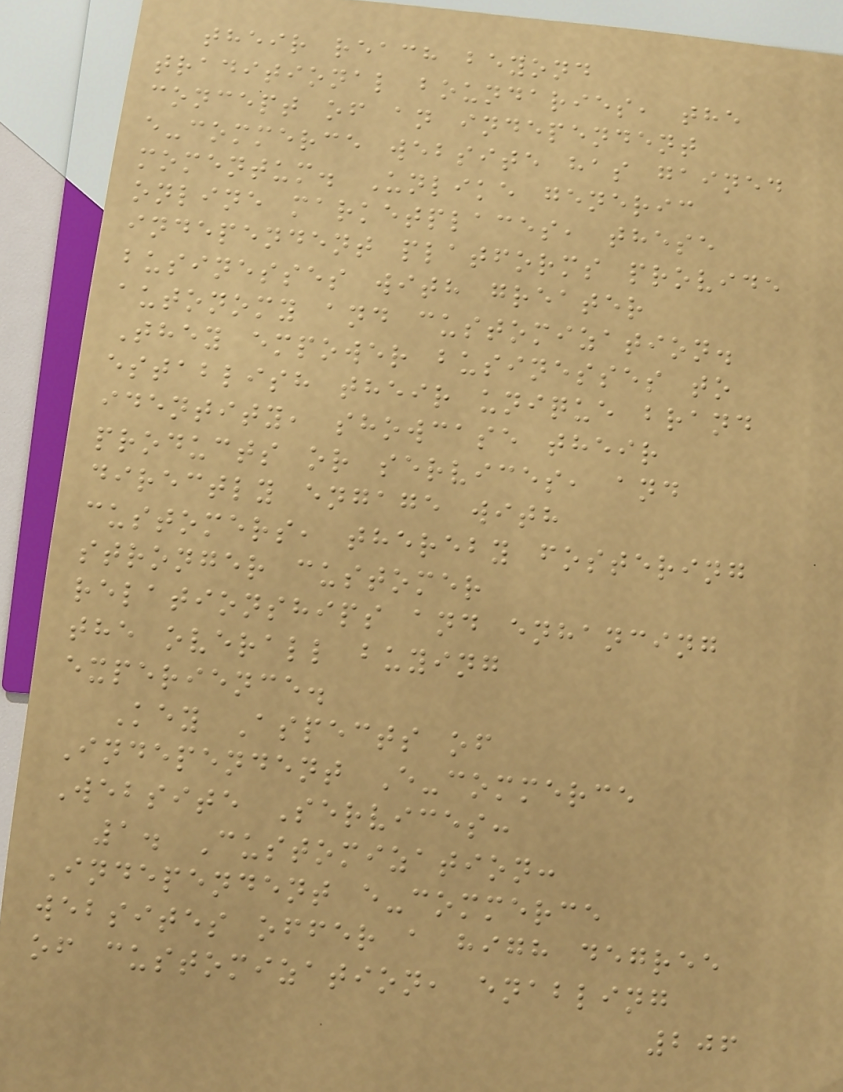their reach beyond
traditional boundaries, the
concept of an independent
e-commerce website has gained
momentum. Unlike generic
online marketplaces, these
independent platforms provide
businesses with greater
autonomy and customization.
They empower businesses to
establish their unique brand
identity, showcase their
products or services, and
directly engage with
customers, thereby fostering
stronger customer
relationships and enhancing
the overall buying
experience.
Key Aspects of
Independent E-commerce
Website Services:
1. Customization:
Independent e-commerce
websites offer a high degree
of customization, enabling
206
